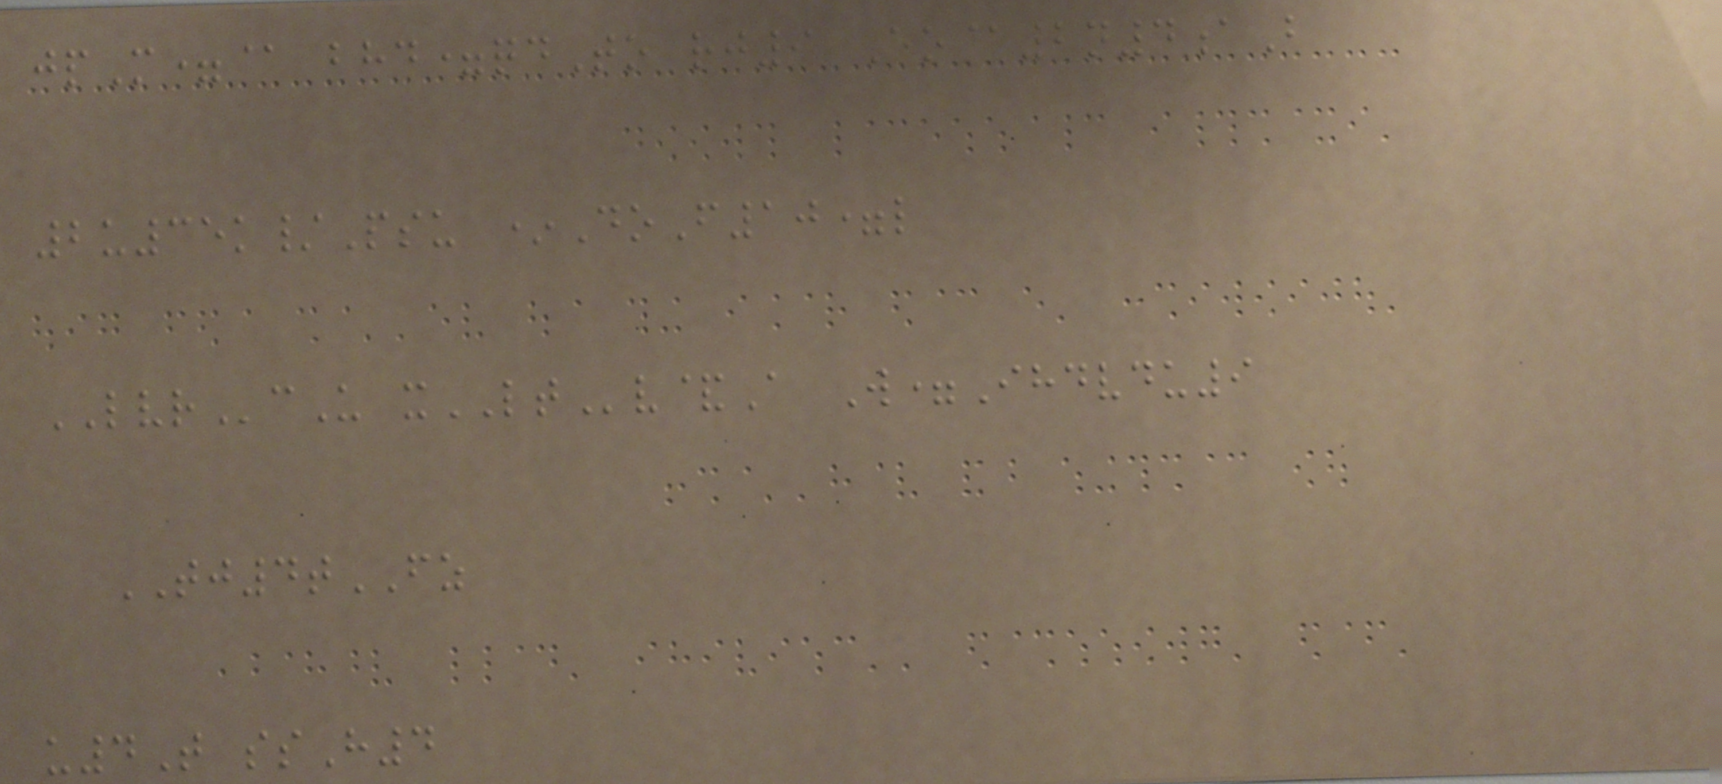jpM=@ bhd=qdTo rj9 Eo@2n4aB
2u35k/Psu *DoF10=l
LVRcU xLTv&A W=Ihdvdu9
TJ4tFZ
u4T ssH4
